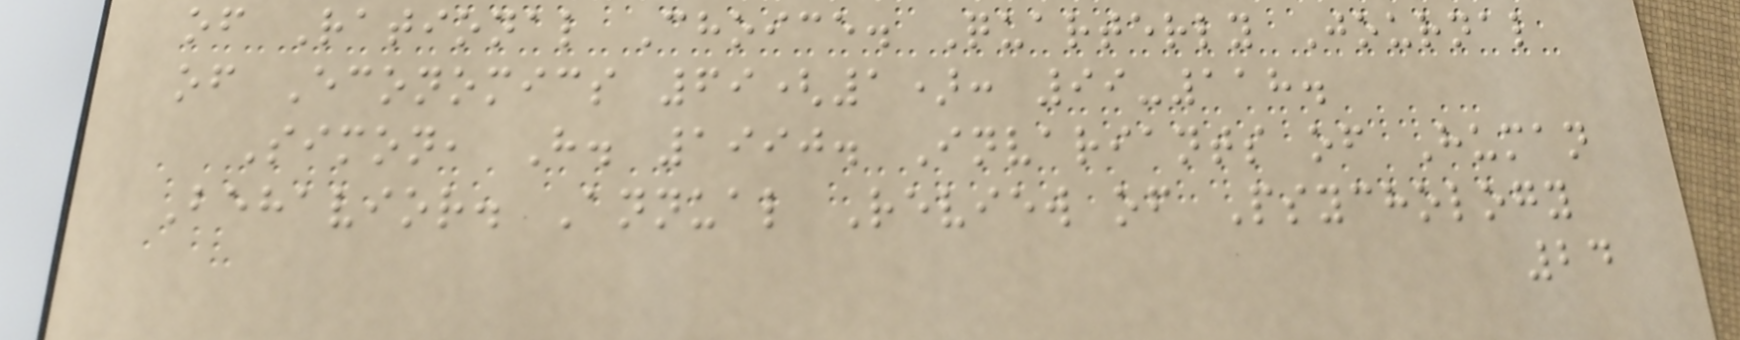of Rational Choice. Quarterly Journal
of Economics 69(1): 99-118.
Simon, H. 1990. Invariants of Human
Behavior. Annual Review of Psychology
24
